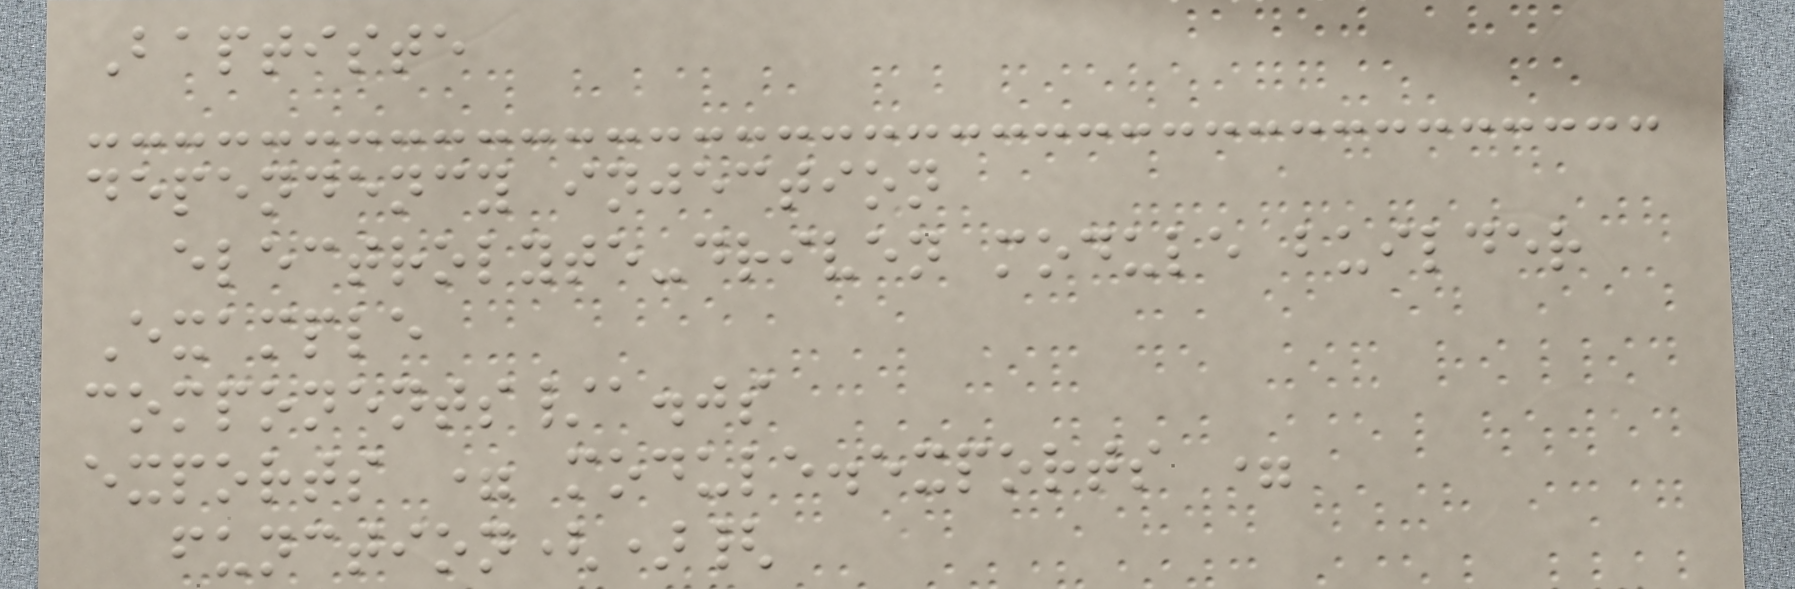Baptiste
dependency injection
electrolyte-driven module builder
Example
components/a.js
exports = module.exports =
function(){
